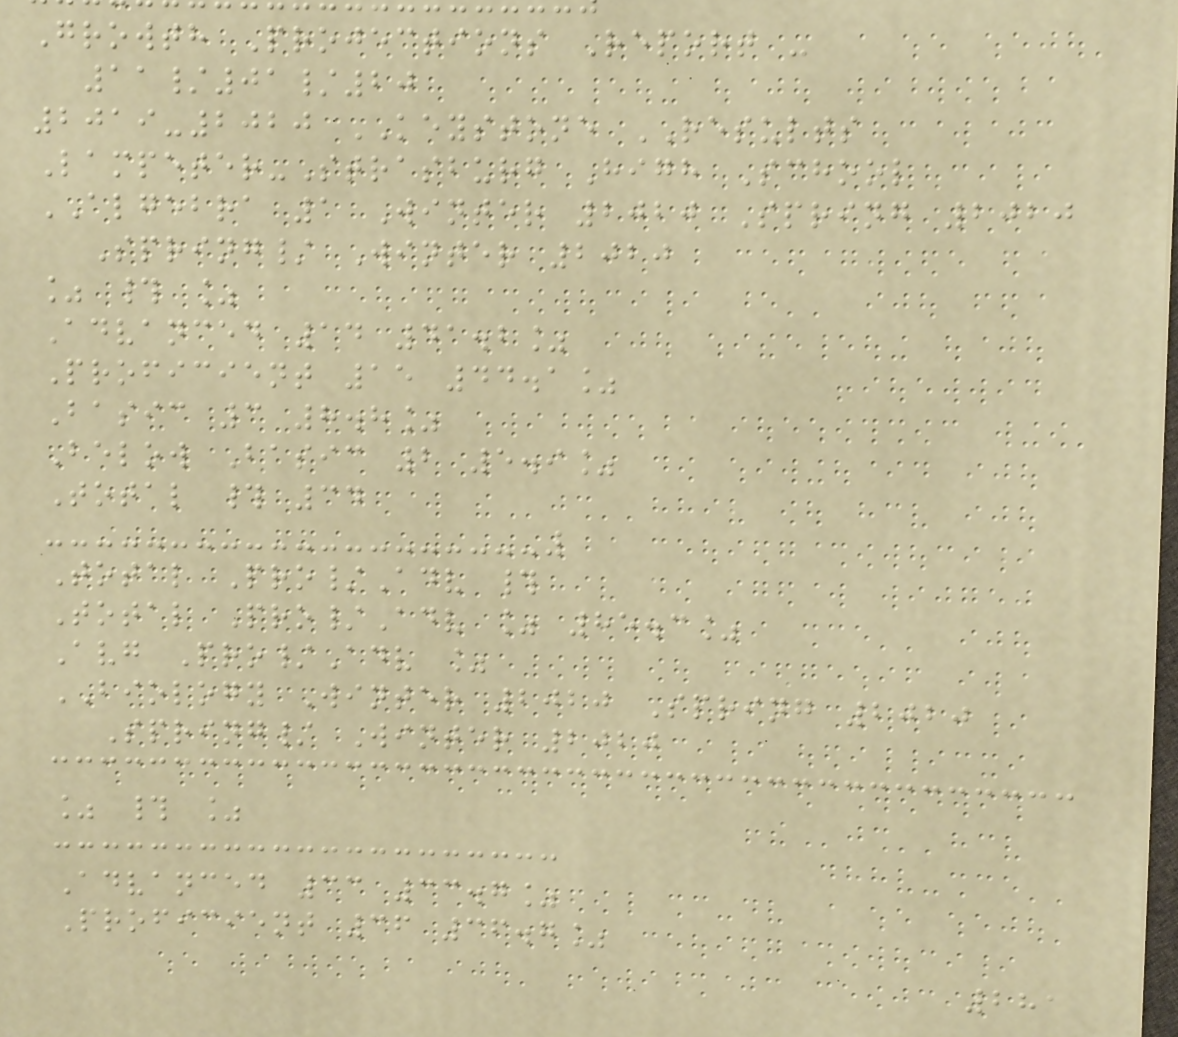Growth Projections Report -
11/01/20
2019-2020 KEYSTONE RESULTS
Lampeter-Strasburg High School
ALGEBRA 1 Winter 2020 Spring 2020
Spring/ Winter 2020
% # %
Advanced 14 41.2%
Proficient 15 44.1%
Basic 3 8.8%
Below Basic 2 5.9%
Total # 34
Total Pro/Adv #
Total Pro/Adv % 85.3%
Avg Pro/Adv %
BIOLOGY Winter 2020 Spring 2020
Spring/ Winter 2020
% # %
Advanced 33 33.7%
Proficient 36 36.7%
281
